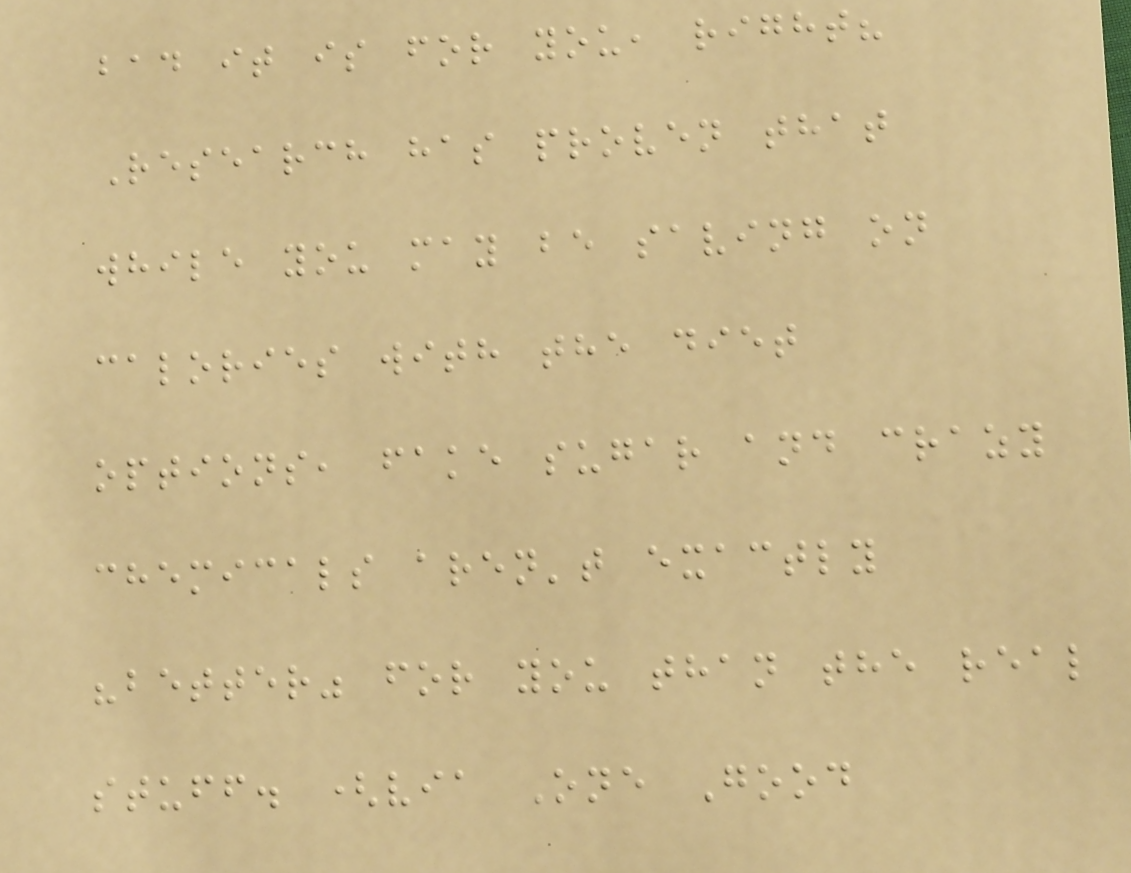bad it is for you, right?
Research has proven that
while you may be saving on
calories with the diet
options, fake sugar and crazy
chemicals aren't exactly
"better" for you than the real
stuff. (via One Good
